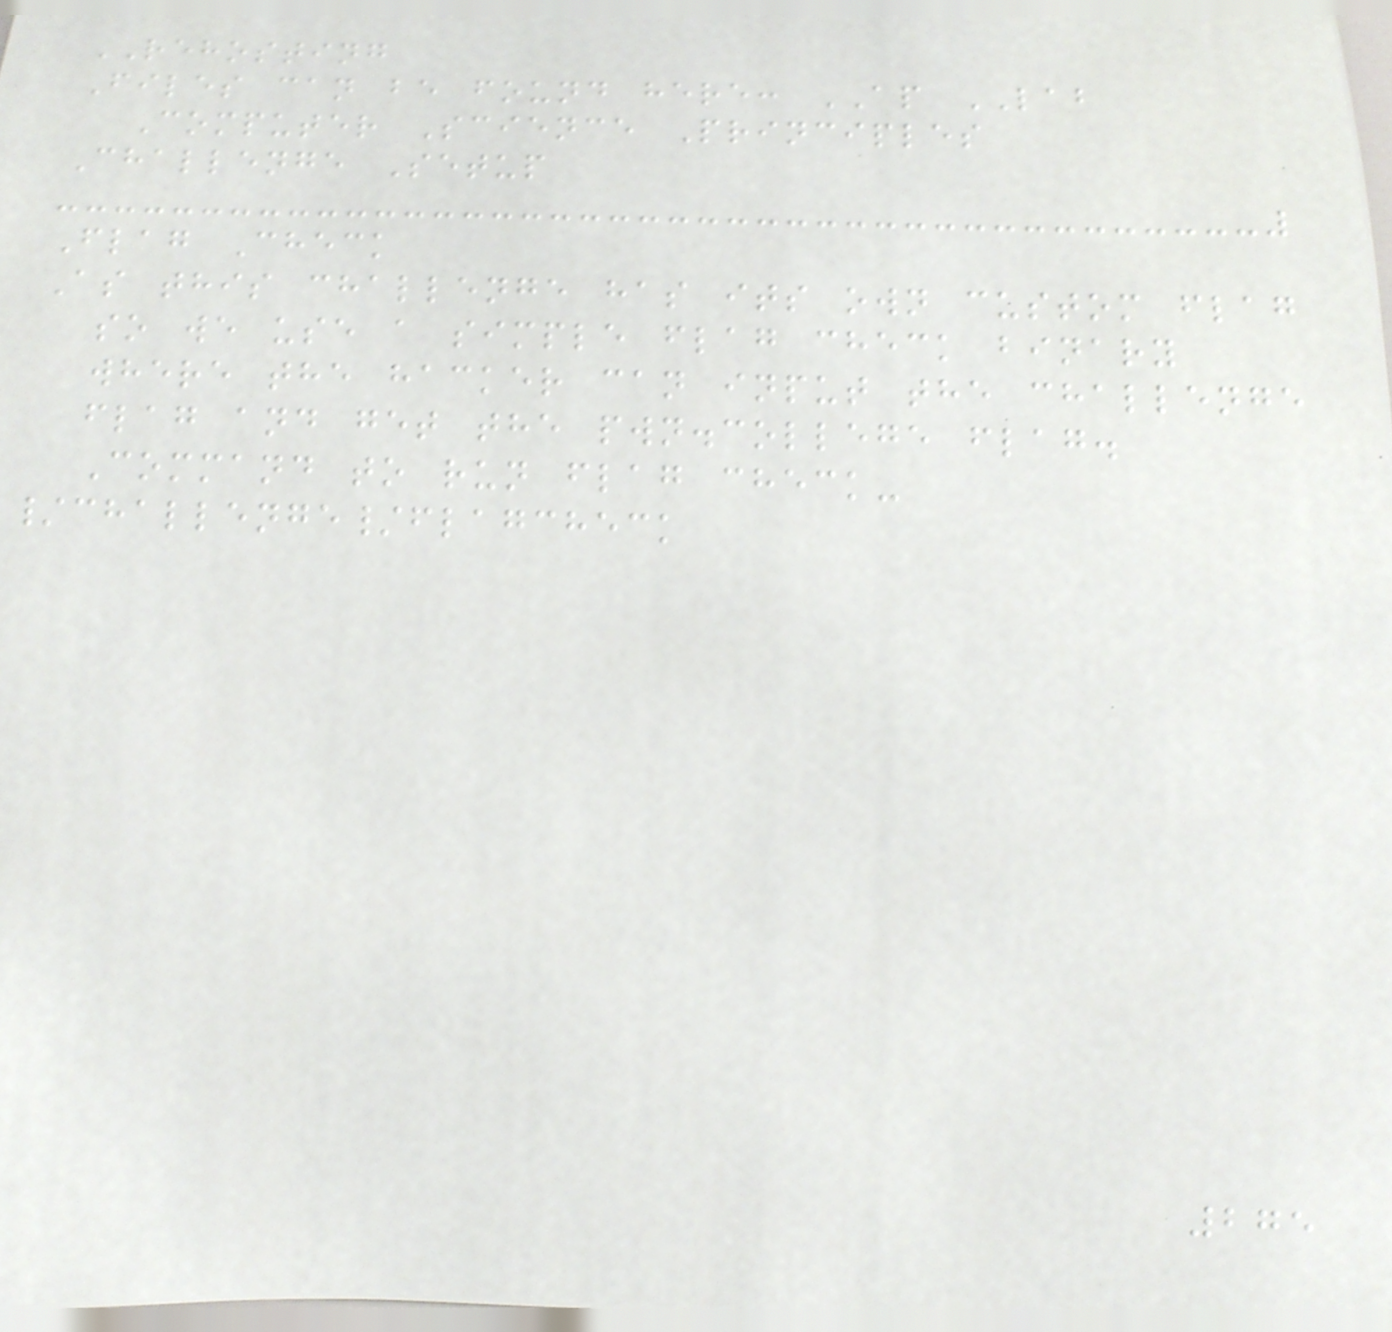REHOSTING
Files can be found here: AP LAB
Computer Science Principles
Challenge Setup
Flag Check
As this challenge has its own custom flag
so we use a simple flag check binary
where the hacker can input the challenge
flag and get the pwn.college flag.
Command to run flag check-
/challenge/flagcheck
275
